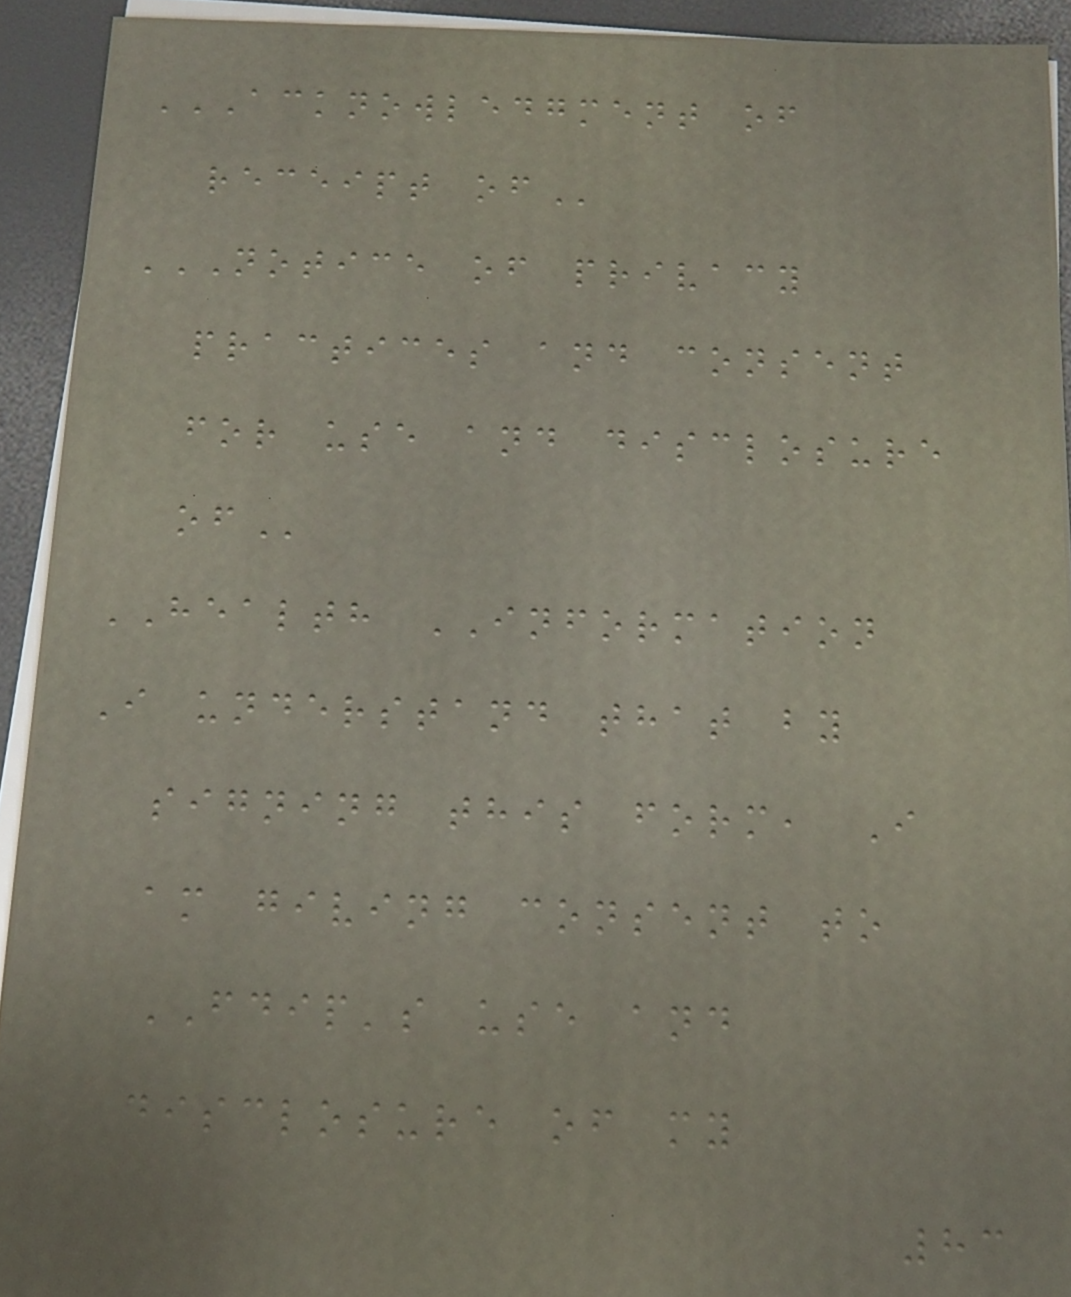ACKNOWLEDGMENT OF
RECEIPT OF
NOTICE OF PRIVACY
PRACTICES AND CONSENT
FOR USE AND DISCLOSURE
OF
HEALTH INFORMATION
I understand that by
signing this form, I
am giving consent to
FDIP's use and
disclosure of my
83
